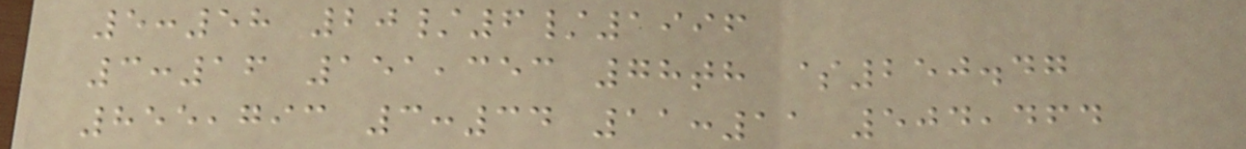5:58 20/6/1996
3:16 151,353 78th $250.47
855,793 3:34 11:11 504,464
